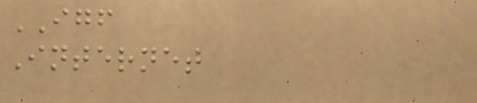IGF
Internet
